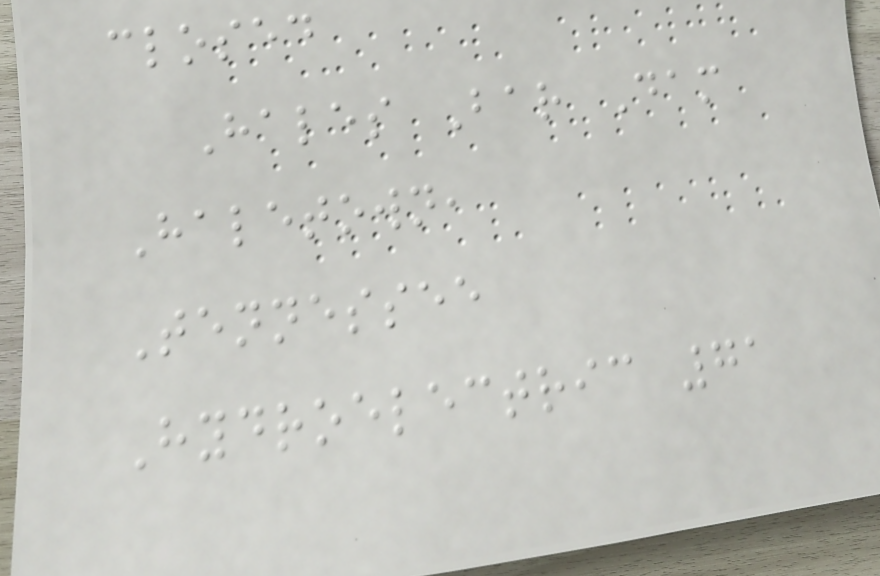closed
Hales Bar Dam
Haletown,
Tennessee
Hydroelectric 71
